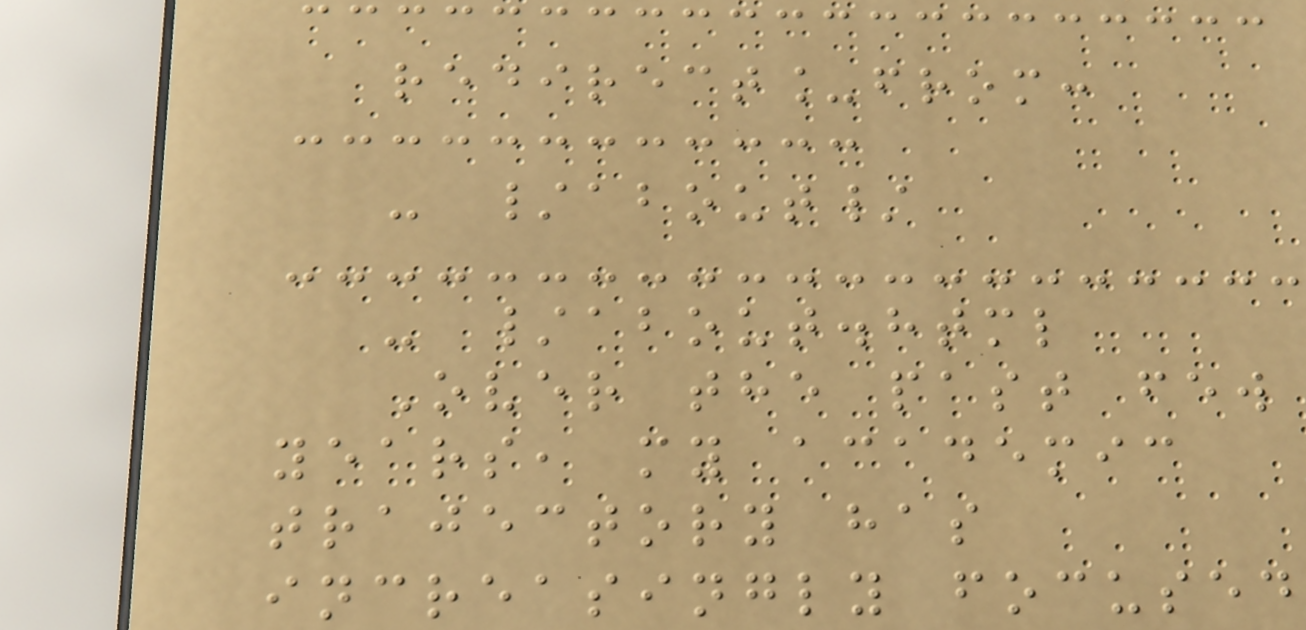redirect_from:
- /about/
- /about.html
Over the past few
years, my academic
trajectory has
increasingly focused
